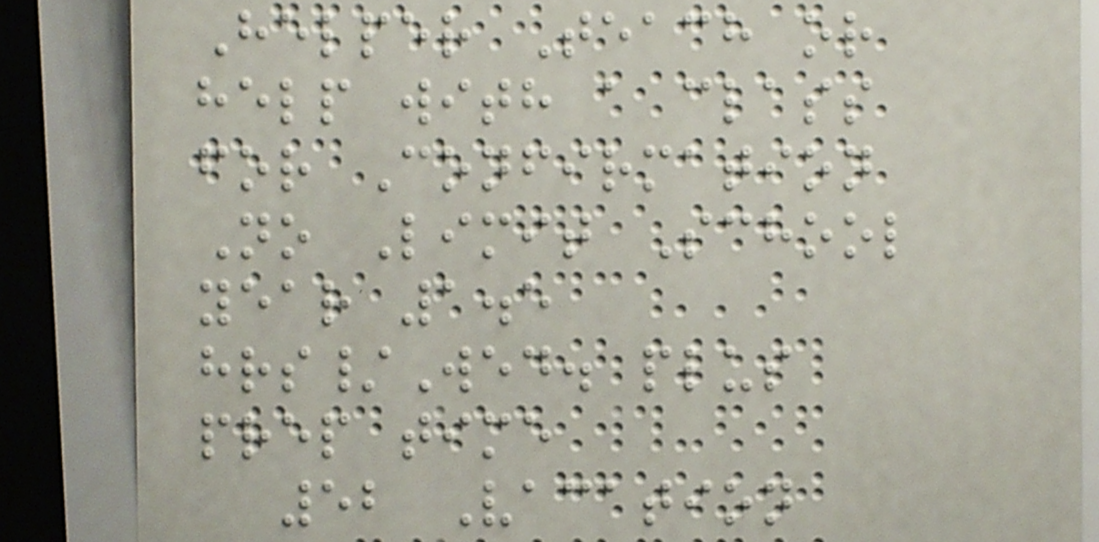Helper Teach or
help with a class
for Confirmation
No Limit School
year 1.5
hrs/Wed. plus
prep time
52 Vacation
